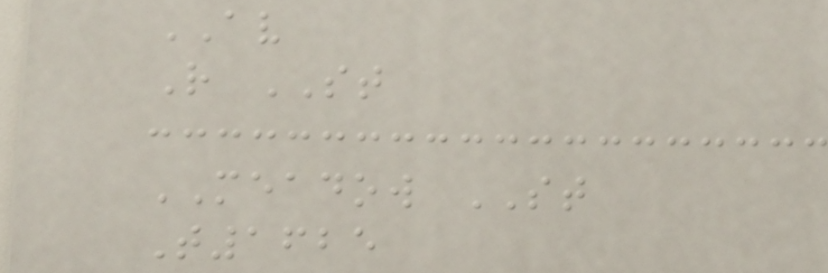AV
R ST
MEADOW ST
T1625
